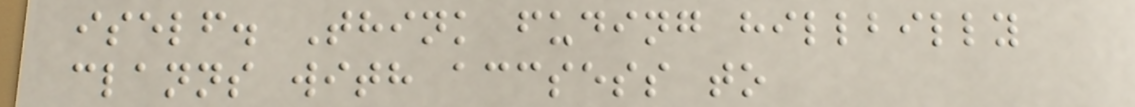iself. Think fuding hillbilly
clanns with accsess to
